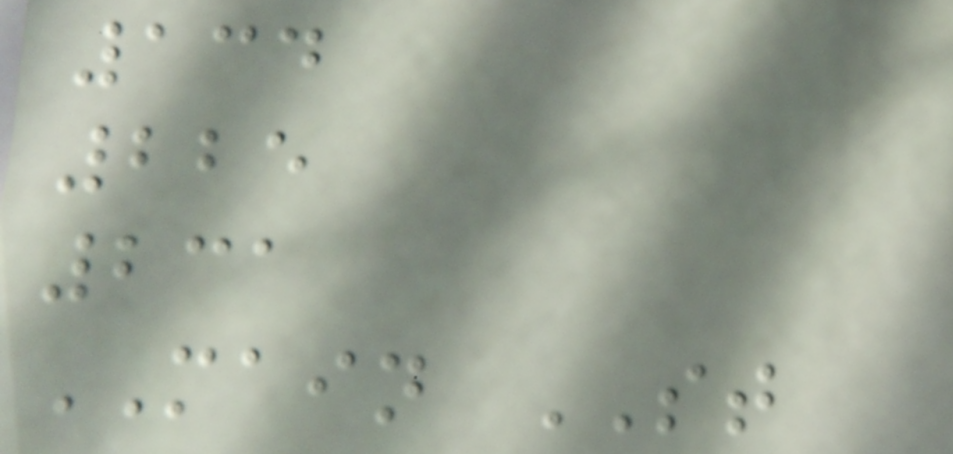134
225
231
MAIN ST
